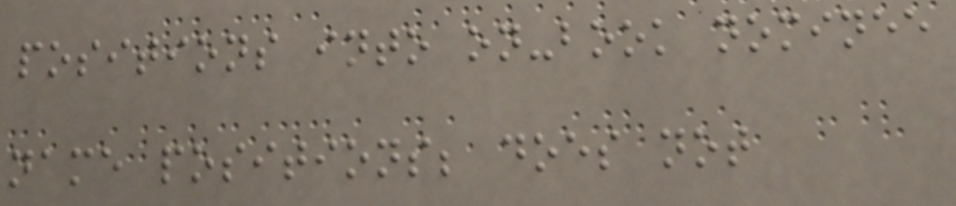positions into on-book nominee
name positions; does not
